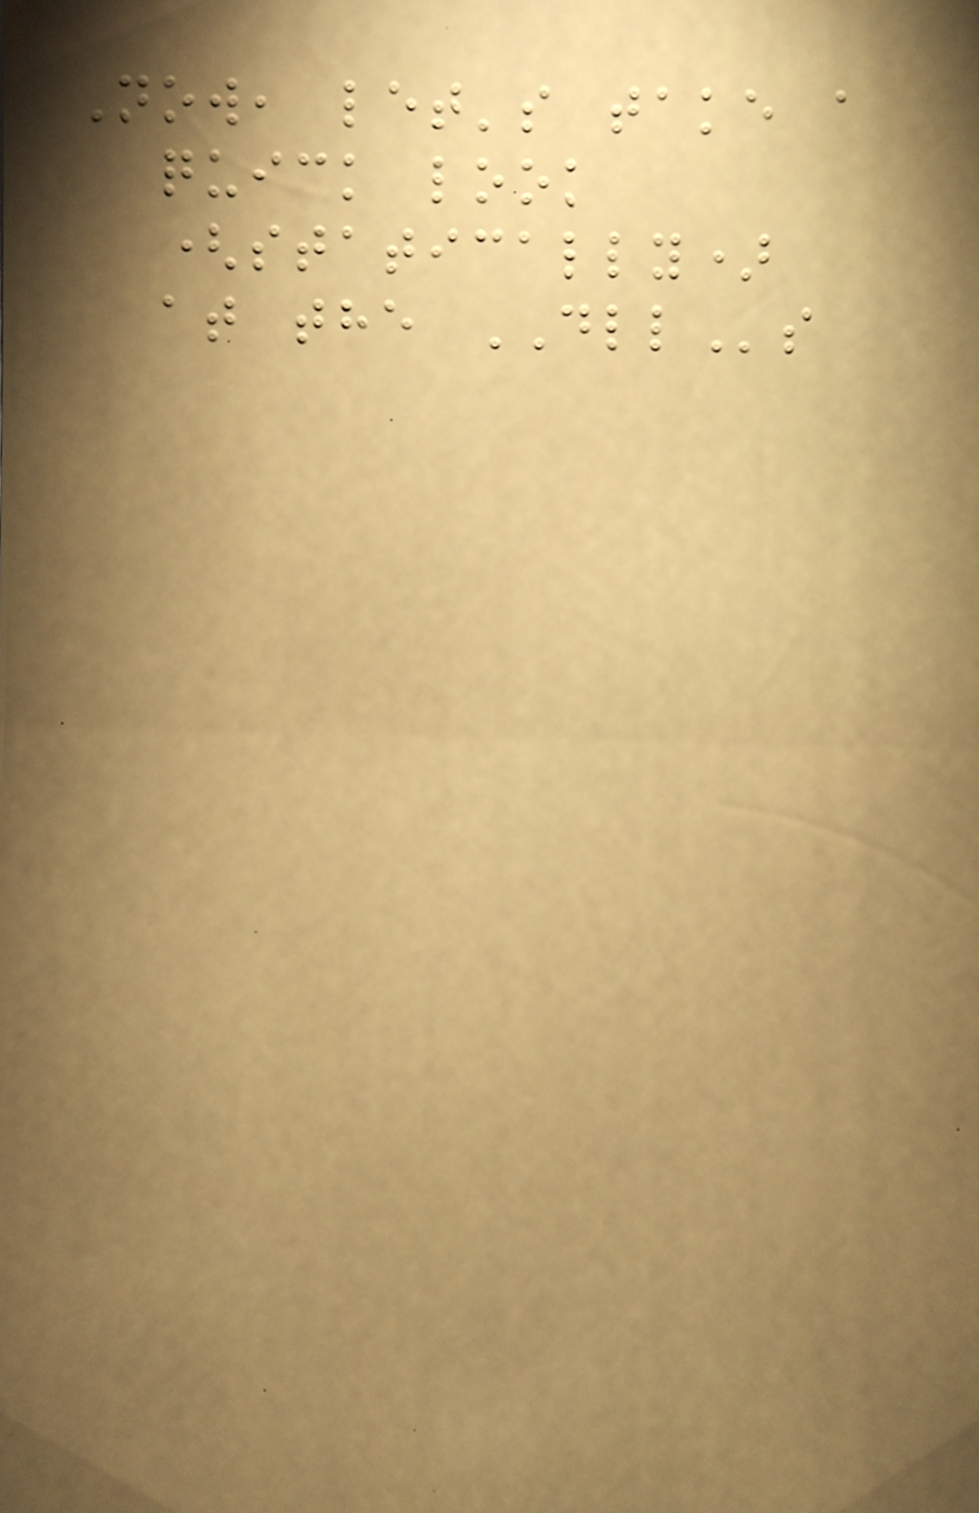Now, let's take a
quick look
(statically)
at the DLLs
